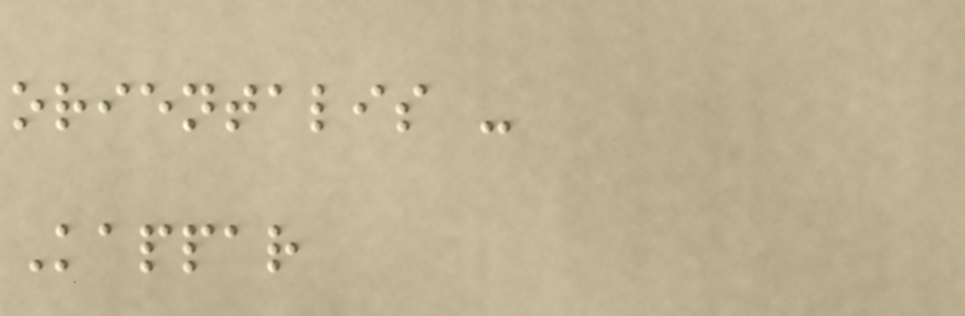orientalis -
Kappar
